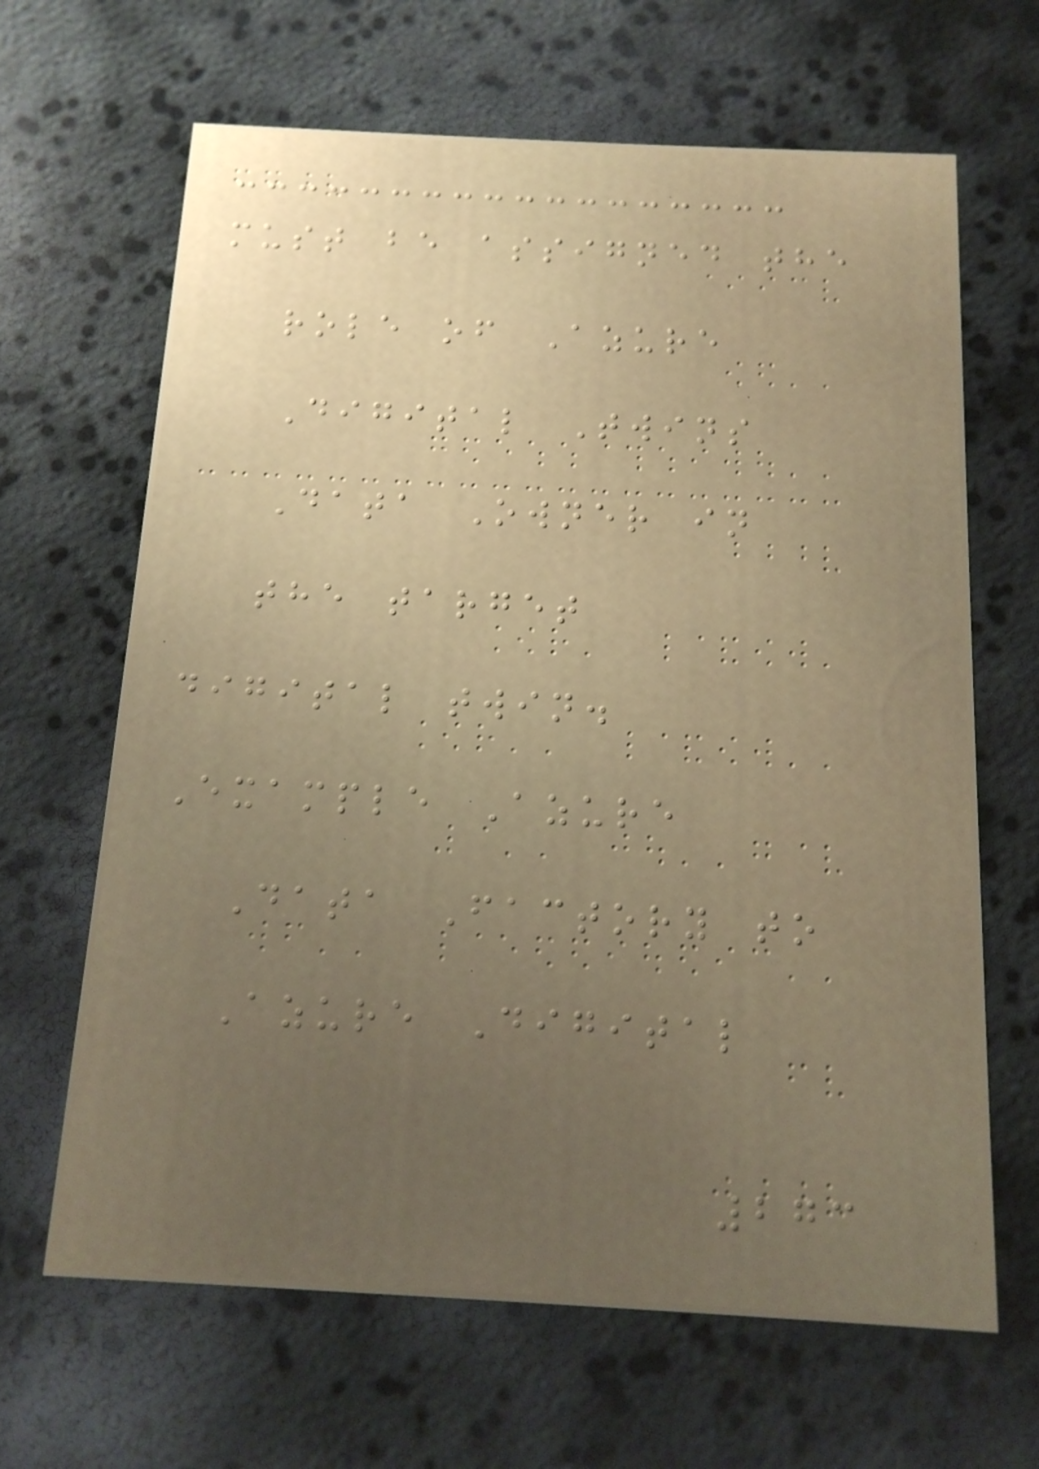must be assigned the
role of Azure
Digital Twins
Data Owner in
the target
digital twin.
Example Azure
Data Factory to
Azure Digital
273
